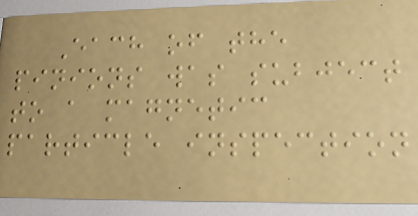Each of the
pinions was subject
to a magnetic
particle inspection
